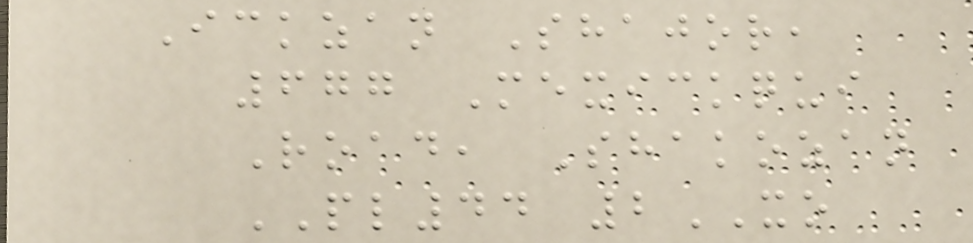Ickzan Shajor,
677 Mexickqui
Road, Shakozan
PL44 2XO
